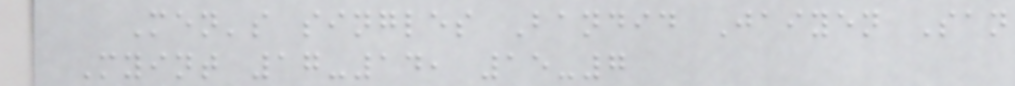Men's singles Bandid Jaiyen San
Myint 17-14, 15-7
